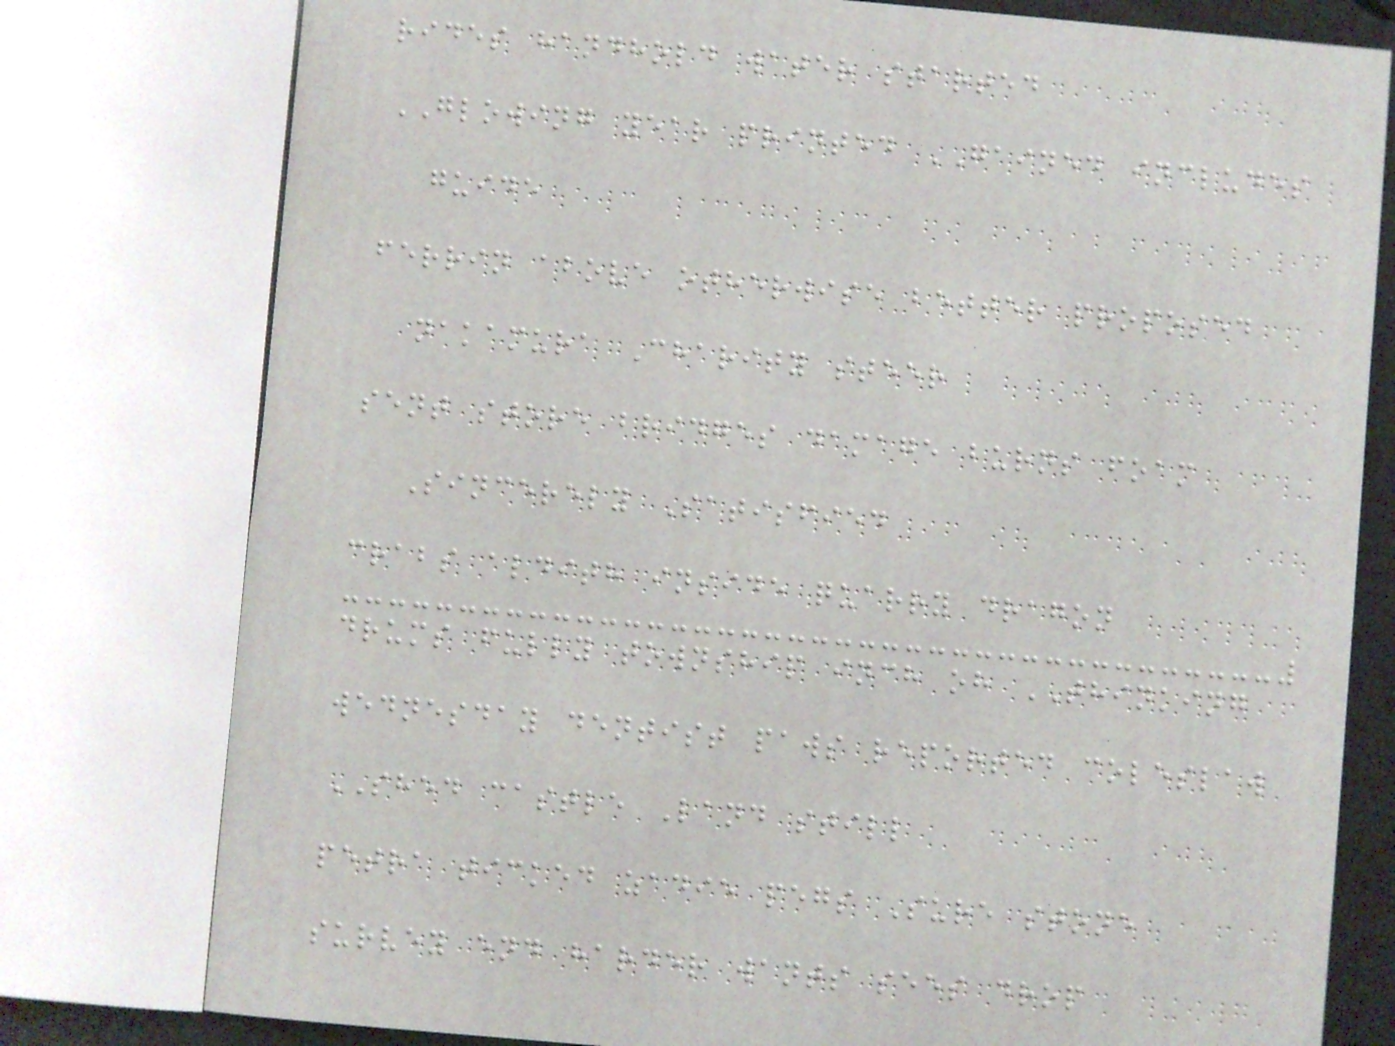rides handhold water started
GLOWING year printed GAINED includes
guide
ferrin above otherwise better proposed
nakamura Charity steer
sent store bridges damage burns foam
Sincerely Satisfied
crabs aldith inside quarry dragon
drums fully township inch oh THINKING
wednesday dentist paws reported coleslaw
SHED castle Land still
petra ticked zadie pegs Sure stone
survey end harder wants sees drop
